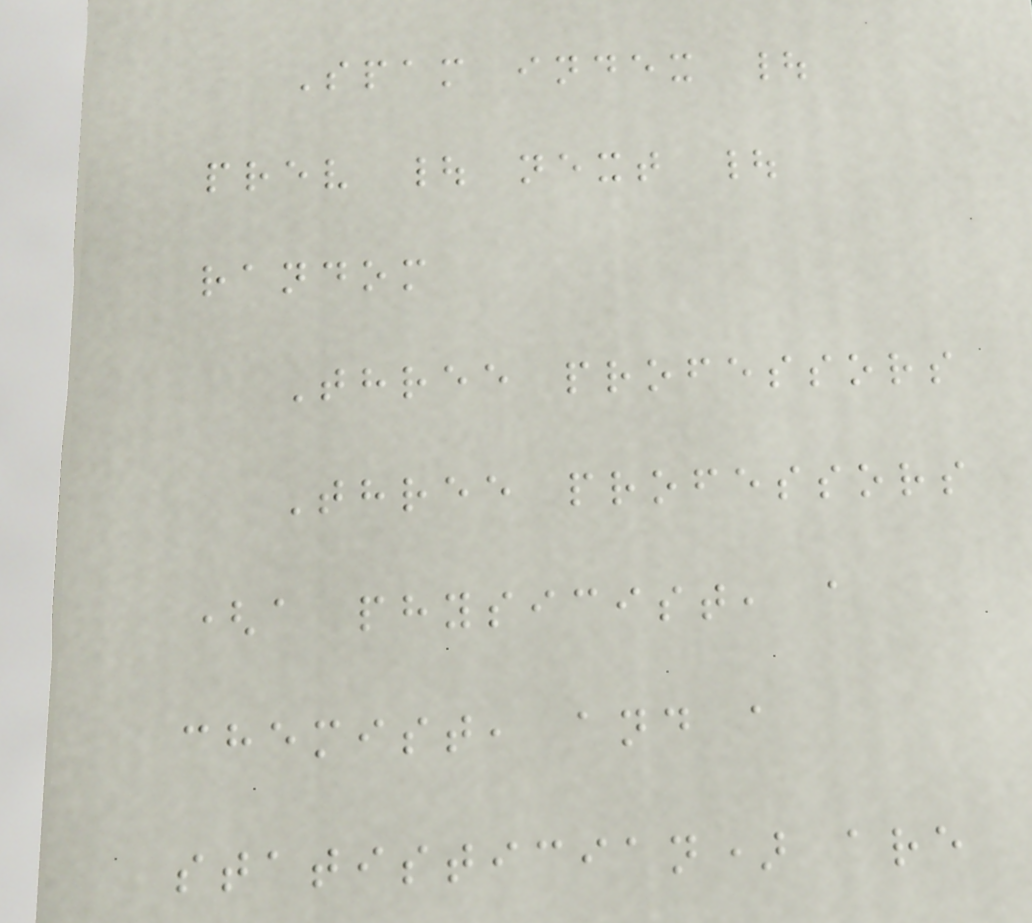Spam index |
prev | next |
random
Three professors
Three professors
(a physicist, a
chemist, and a
statistician) are
